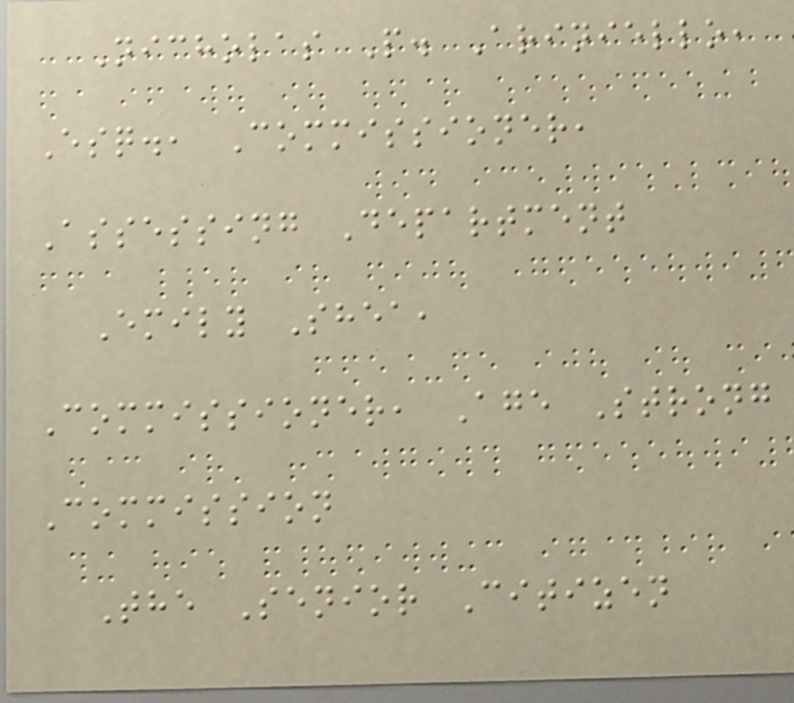Nicholas P. Ariniello,
Esq., Commissioner,
Assessing Department
Emily Shea,
Commissioner, Age Strong
Commission
The Senior Citizen
